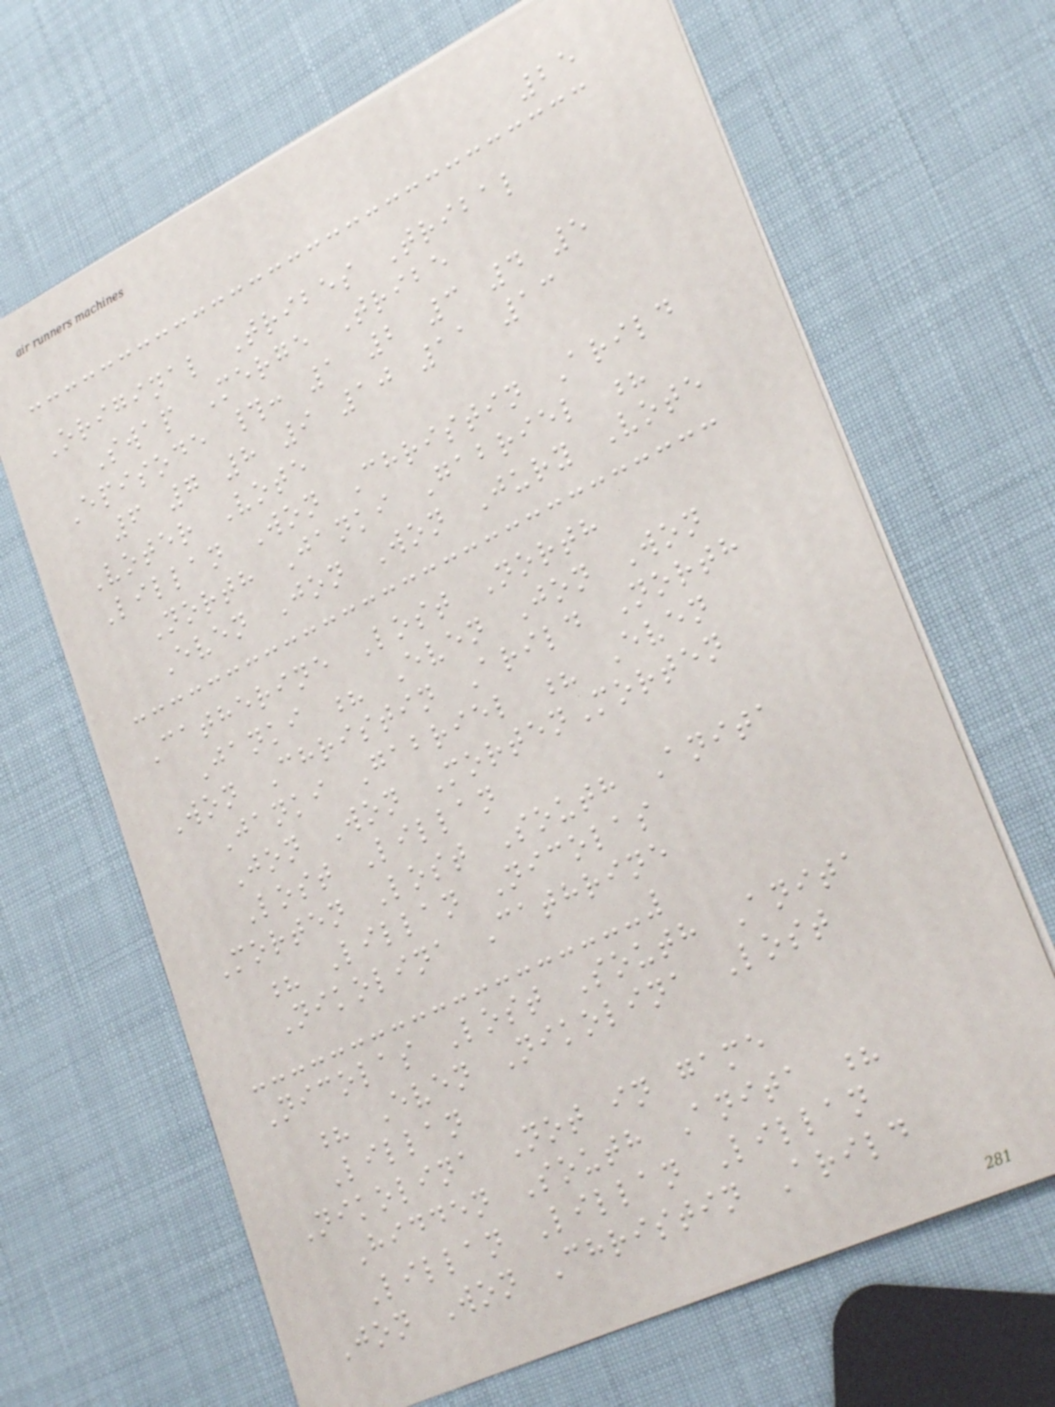25
Original Tribes Tribal
Swap Merge Tribe
Episode #: 1 2 3 4 5
6 7 8 9 10 11 13
Voter Vote
Lillan Won Christin Arild
North Janki Gabriel ?
Even Jon Won Jury Vote
Catherine Lost North
Janki ? Even Jon Won
Won Christin Arild North
Janki Gabriel ? Even
Jon Won MortenMorten
Lost Lillan
Morten Lost South Anita
? Lillan Nicolas
Nikolina Cathrine
Nicolas Lost South Anita
? Even Nikolina Lost
Lillan
Nikolina Not in game
Hidden South Anita ?
Lillan Lillan Lillan
Jon Won Christin Arild
